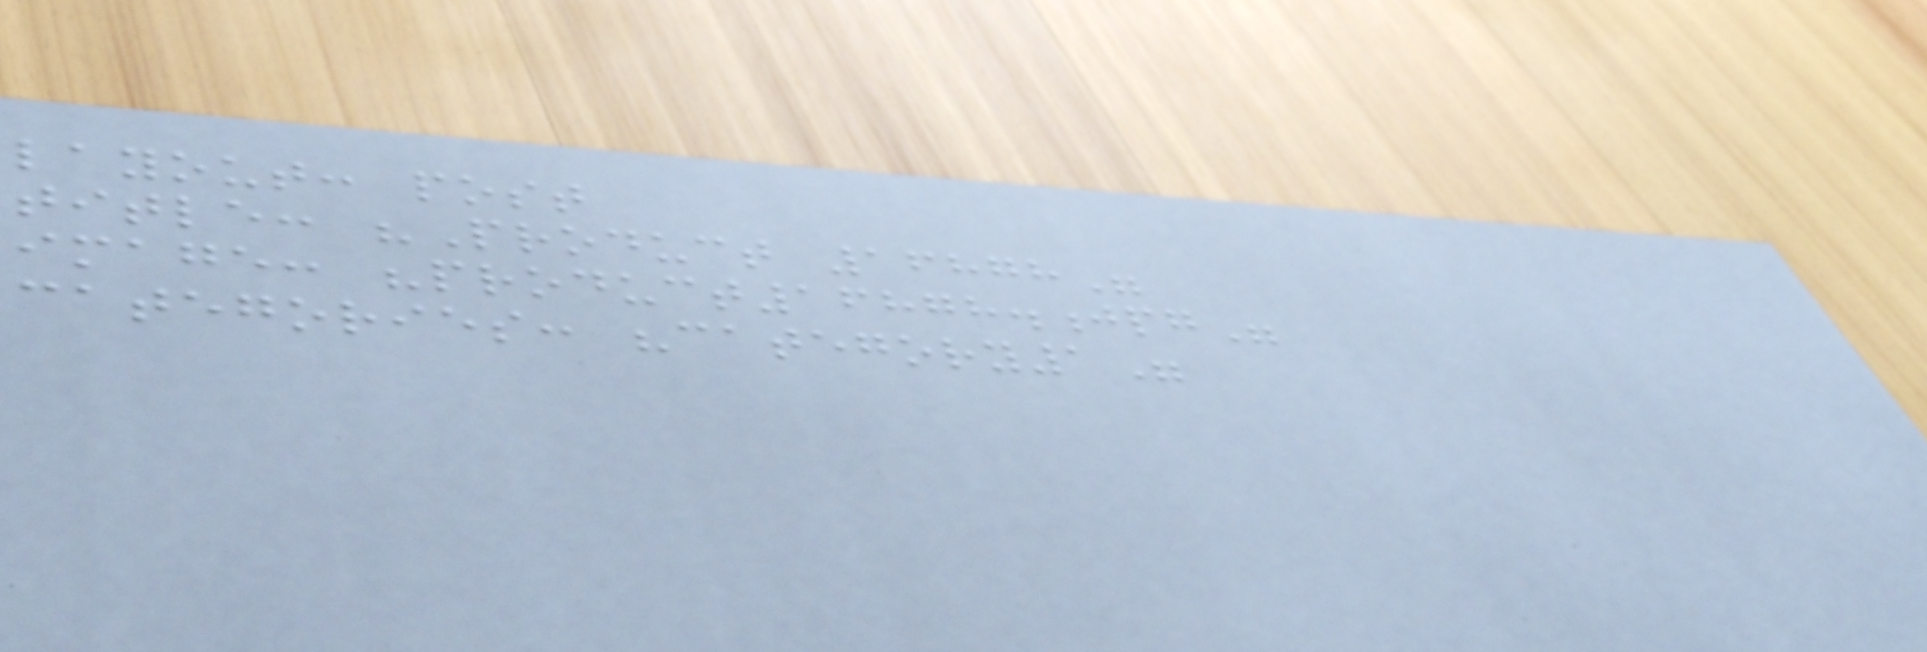layout: post
title: "Product 16878"
image: "product16878.jpg"
categories: "category1"
